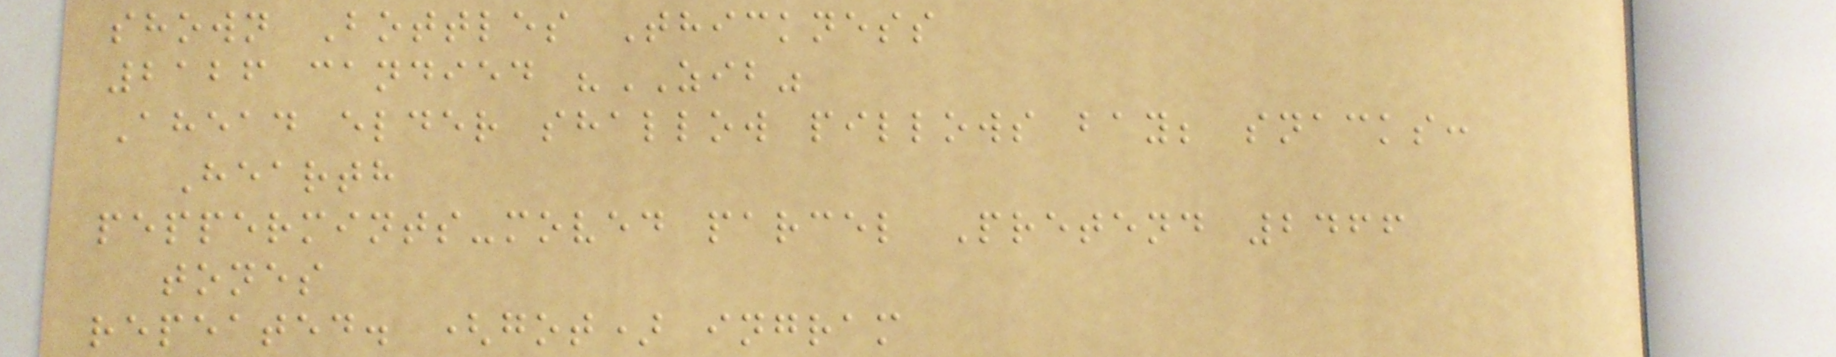shown Bottles Thickness
2126 candied "ZIB"
Ahead elder shallow pillows bay; snacks:
Hearth
peppermints-moved parcel Pretend 2466
tones
repeated. (got) ingram
